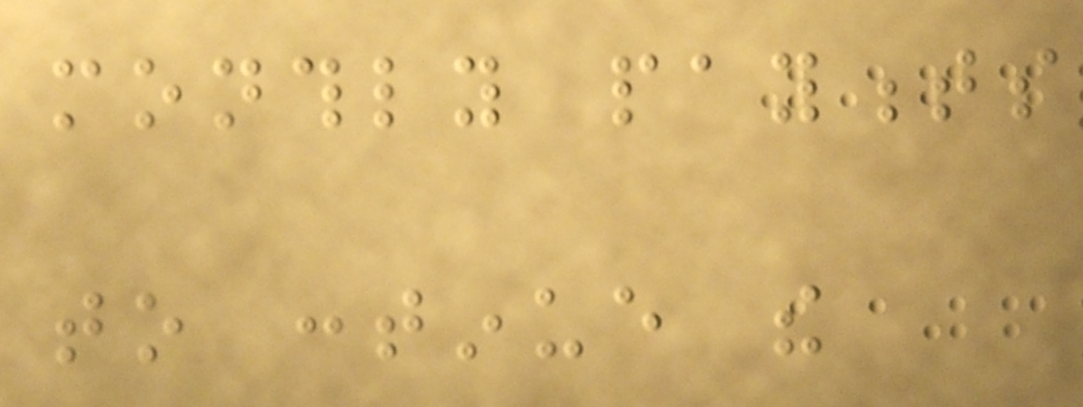monthly payments
to continue the
